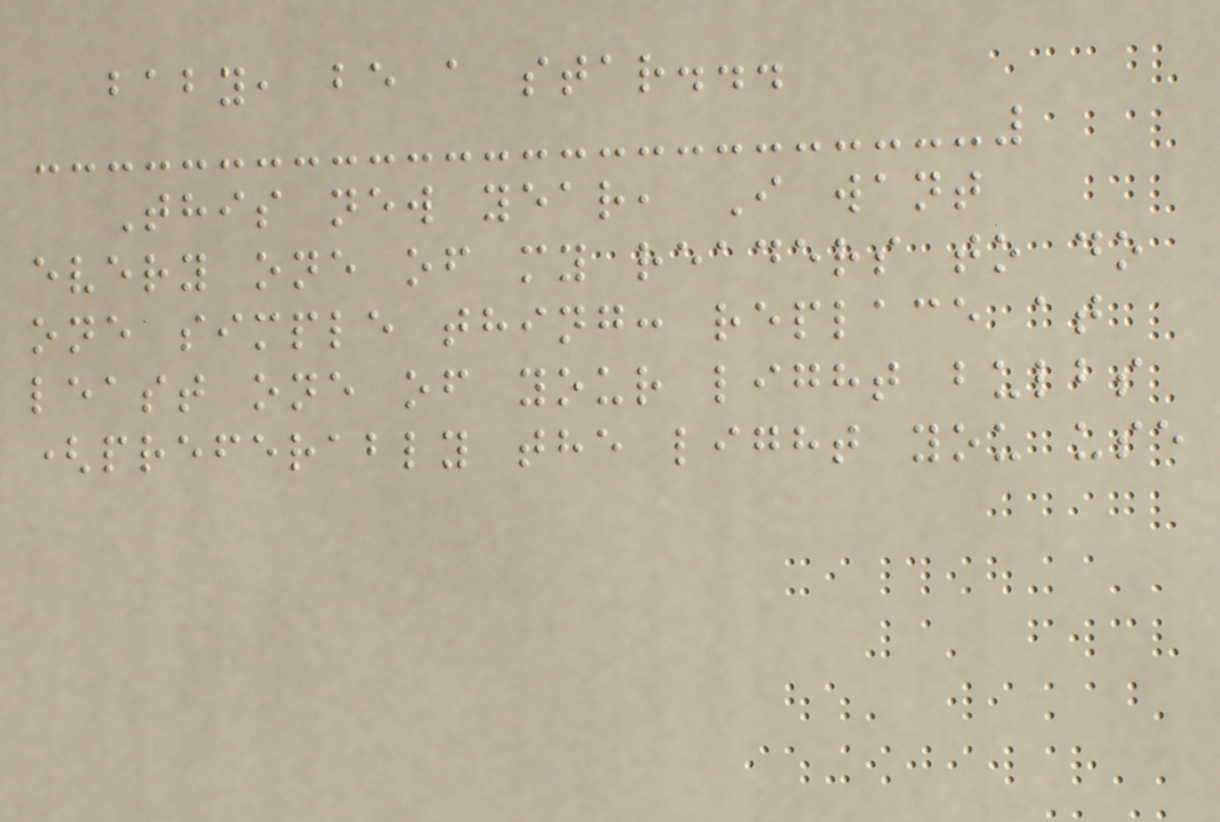baby, be a star...
This new year, I want
every one of my readers to do
one simple thing: replace at
least one of your light bulbs
(preferably the light you use
